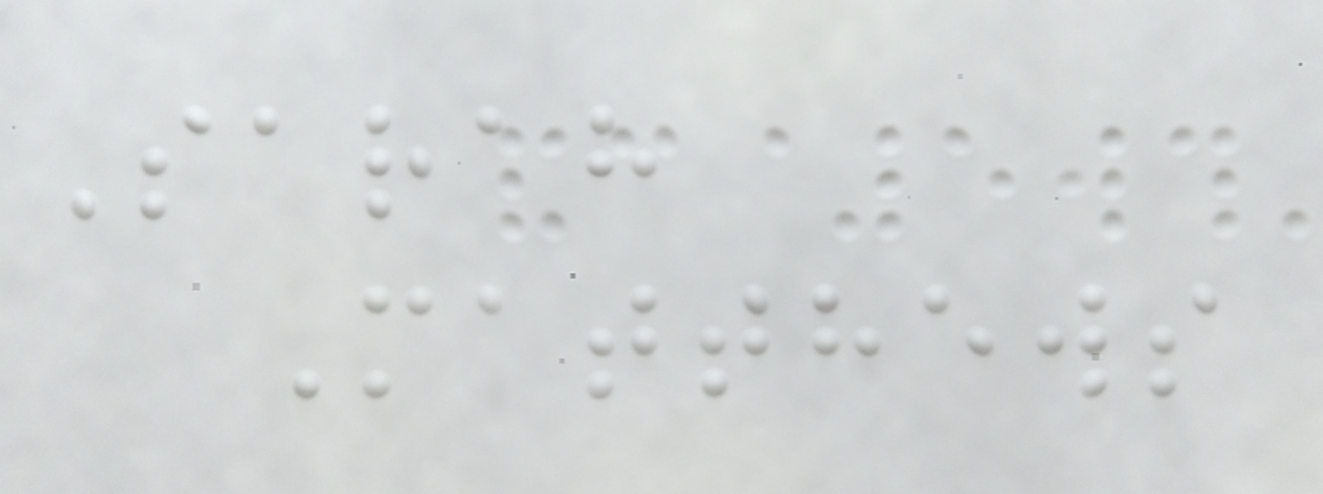Sarah
Matthews
